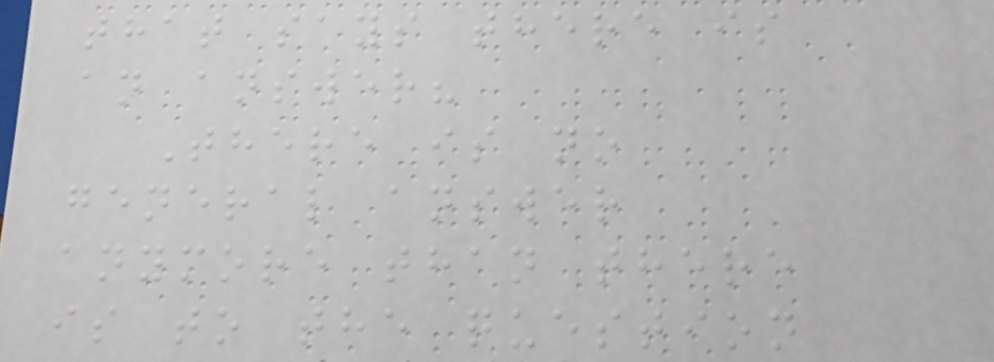that says there is
an answer?
There is no
general answer
anymore than there
is to the question
